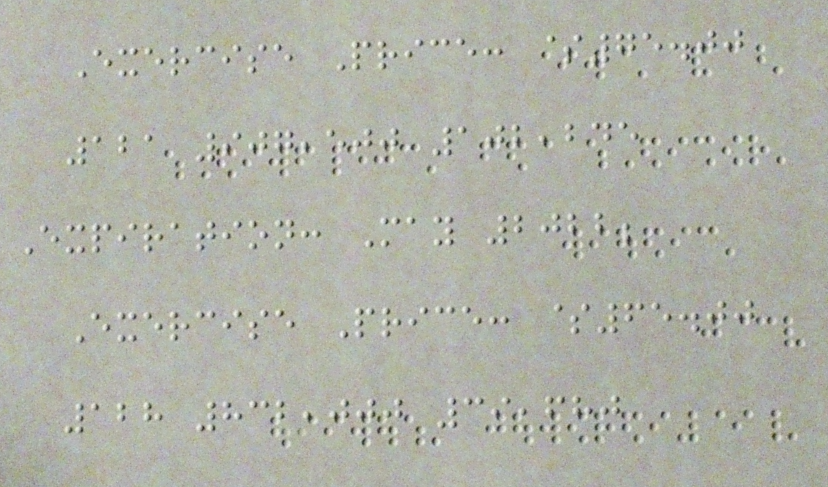Exercise Price: $75.00
121 907,500 102,245
Expiration: May 2022;
Exercise Price: $65.00
128 832,000 39,680
